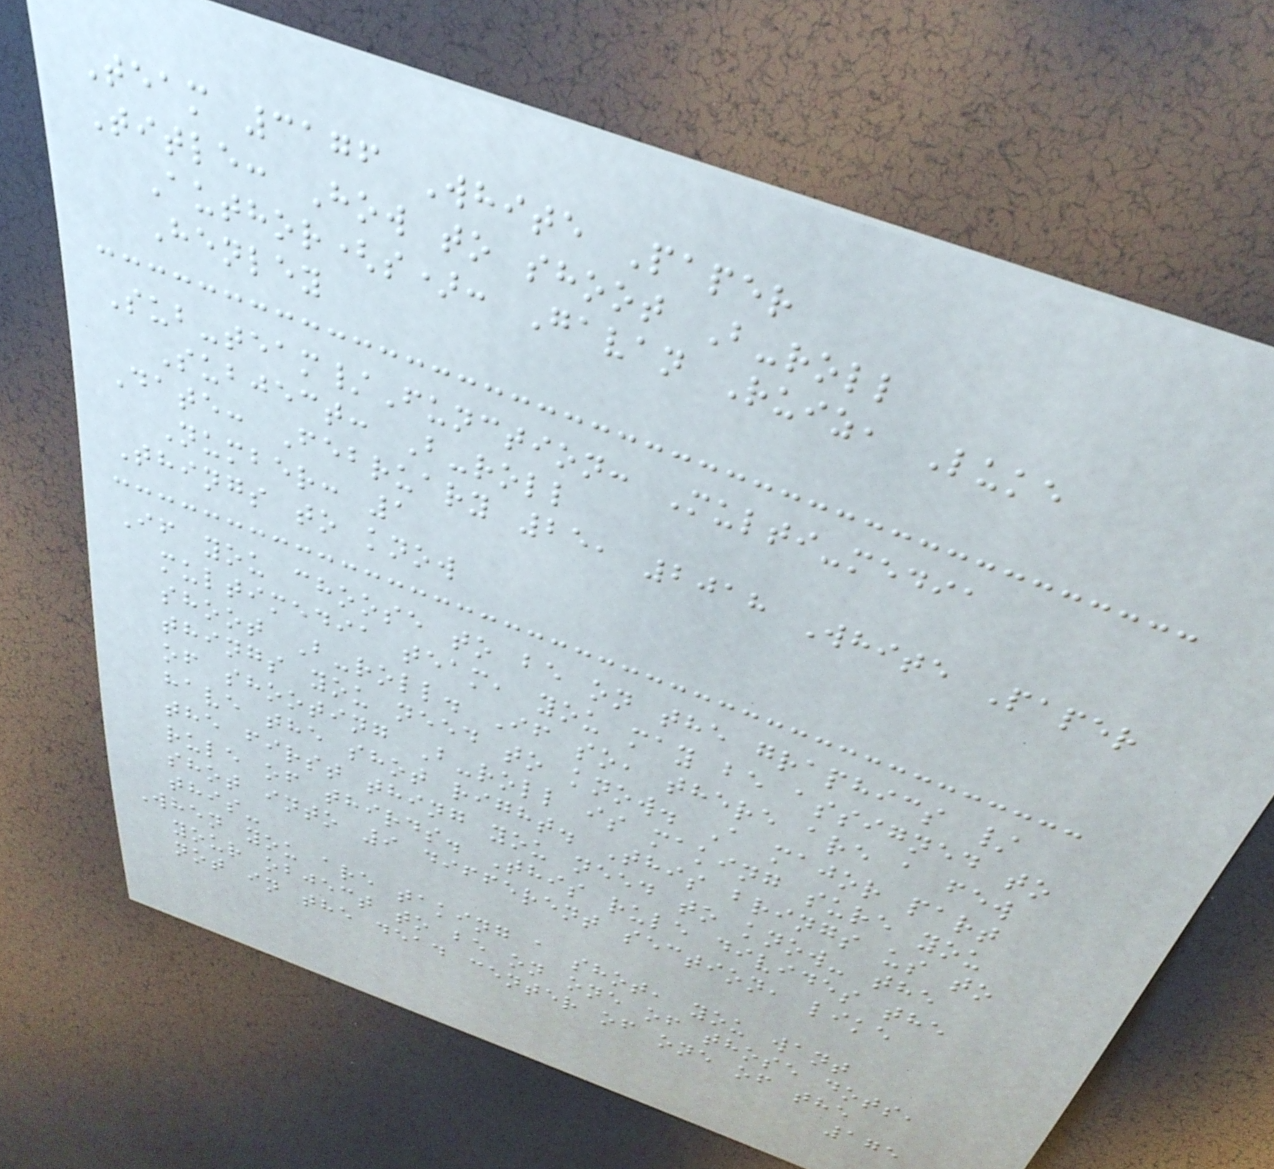Team 3176 White Paper
Title: How to shoot B-roll
Author(s): Gavan Ruiz, Luke
Henley
Sub-team/Function: Multi-media
Subject: B-roll
Date: February 25, 2018 White Paper
Number: 1
Things to know
If you choose to be on the graphics /
multimedia team, you may be assigned to
shoot B-roll. If so, there are a few
things you need to know. A major part
of shooting B-roll is making sure you
have the shot right. This brings us to
the first thing you need to know- the
rule of thirds. This rule divides the
shot into 9 different section, like
this-
When you are taking a shot, you want
your object to be on one of those dots,
not in the dead center of one of the
175
